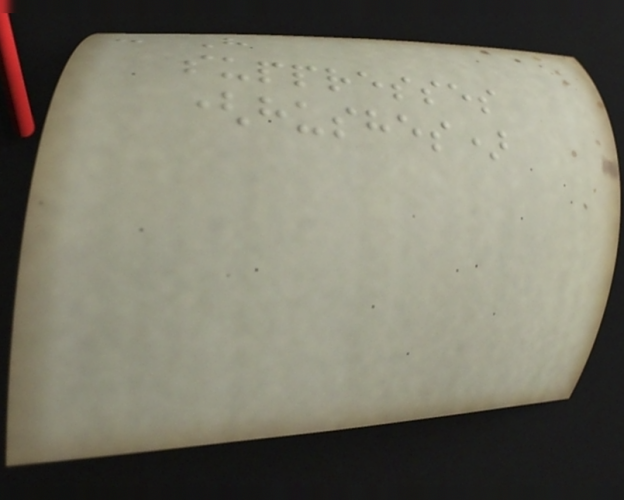- H
suppresses
(hushes)
